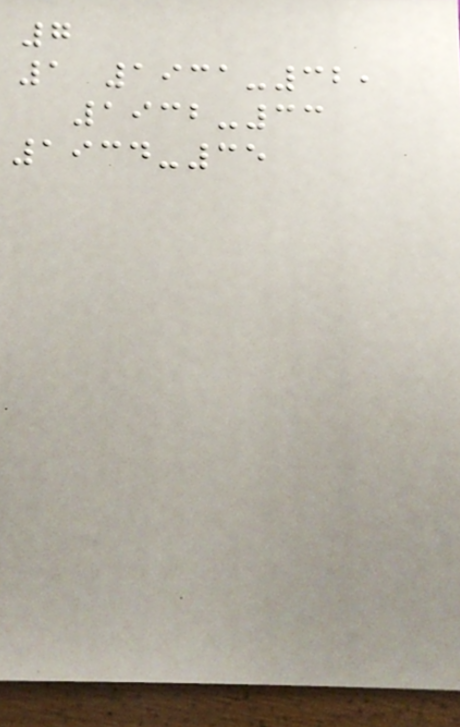7
1 1931-32,
1932-33
1934-35
